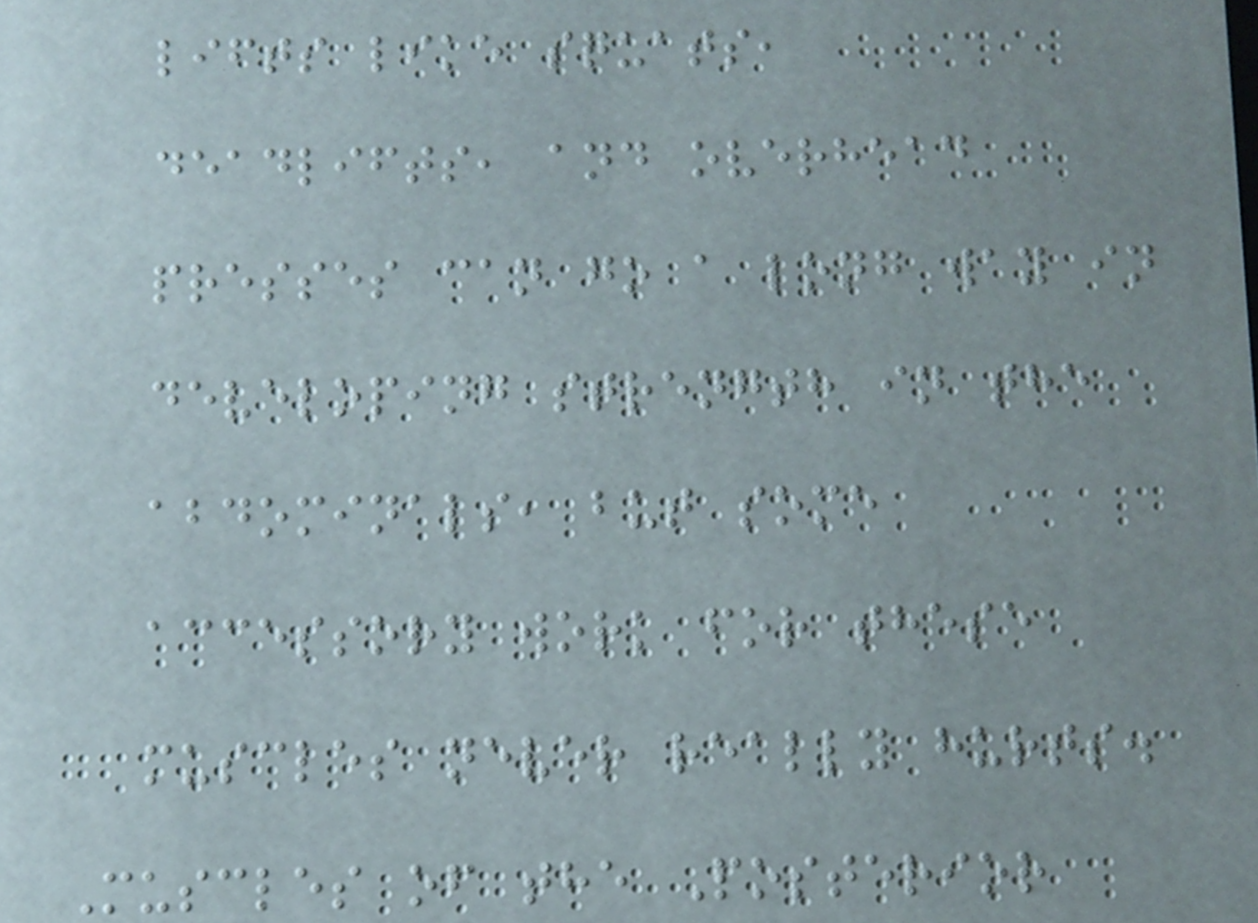lifts like squats,
deadlifts, and overhead
presses can go a long way in
developing strength in the
abdominals, but some
accessory work for these
muscles never really hurts.
Muscles of the Posterior
